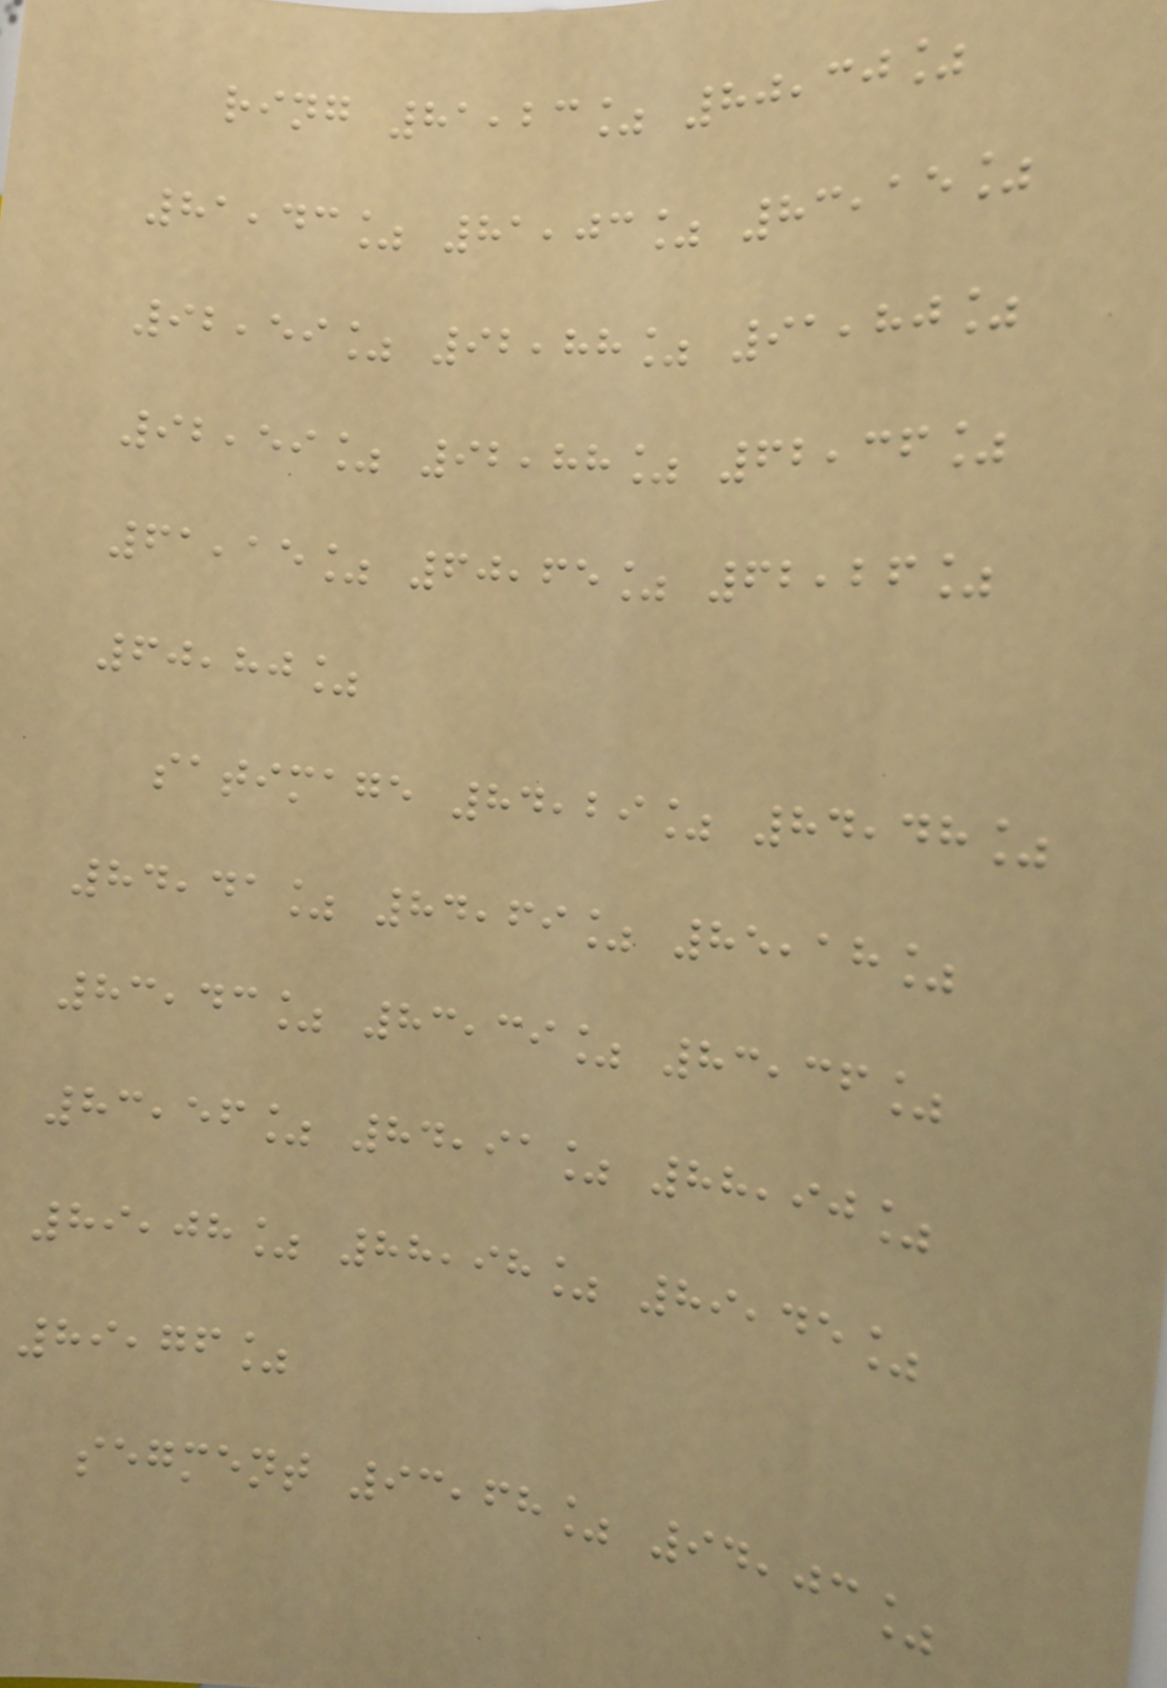ring 81,23% 80,30%
81,43% 81,03% 83,15%
92,59% 92,88% 91,80%
92,59% 92,88% 62,36%
61,15% 60,65% 62,26%
60,80%
satimage 84,29% 84,48%
84,41% 84,69% 85,18%
83,43% 83,39% 83,36%
83,56% 84,91% 88,90%
89,08% 88,98% 89,45%
89,76%
segment 93,68% 94,03%
